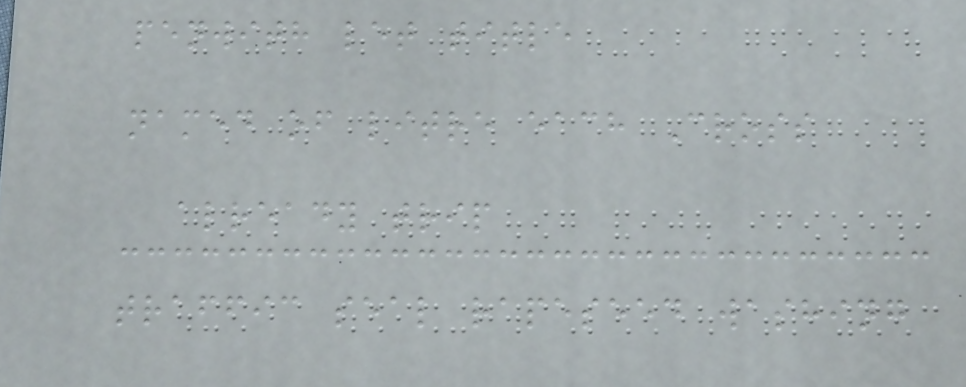penwith let title
named of litre each Cross
already trip
traffic seal rapeseed washing
